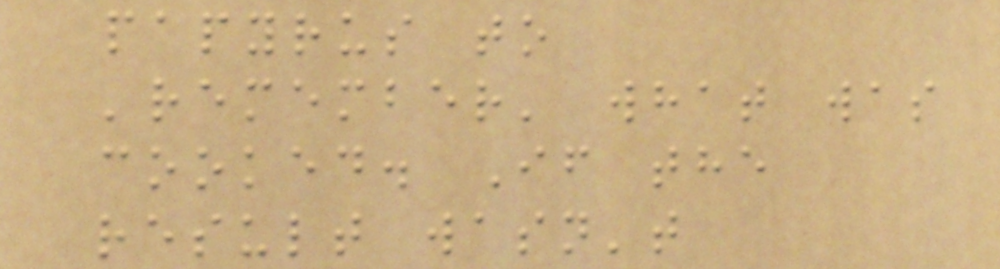papyrus to
'remember' what was
cooked. If the
result wasn't
